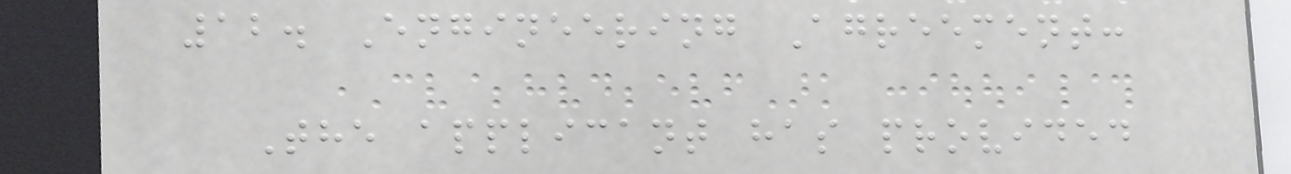12. Engineering Agreement:
The applicant has provided
